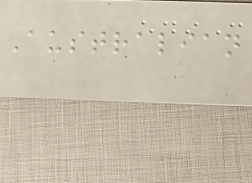Australian
